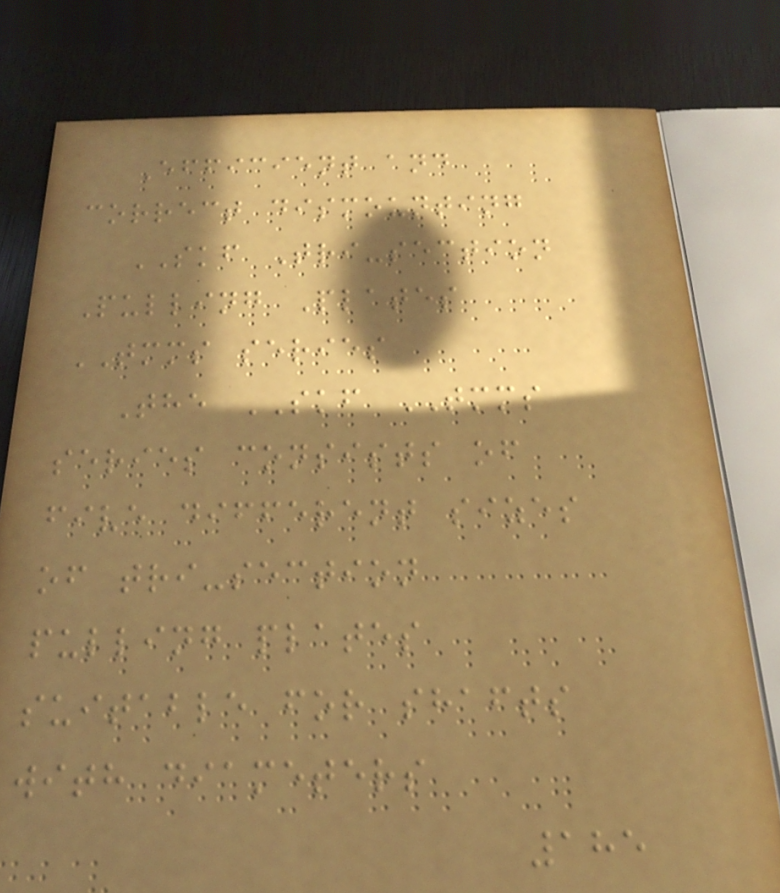Efficient and
correct dismounting
SKF Tri-section
Pulling Plates
TMMS series
The SKF TMMS
series consists of
five different sizes
of tri-section
pulling plates
suitable for shafts
with diameters
185
